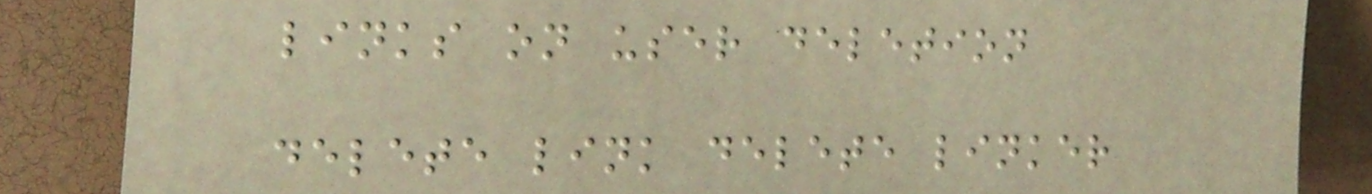links on user deletion
delete link delete linker
